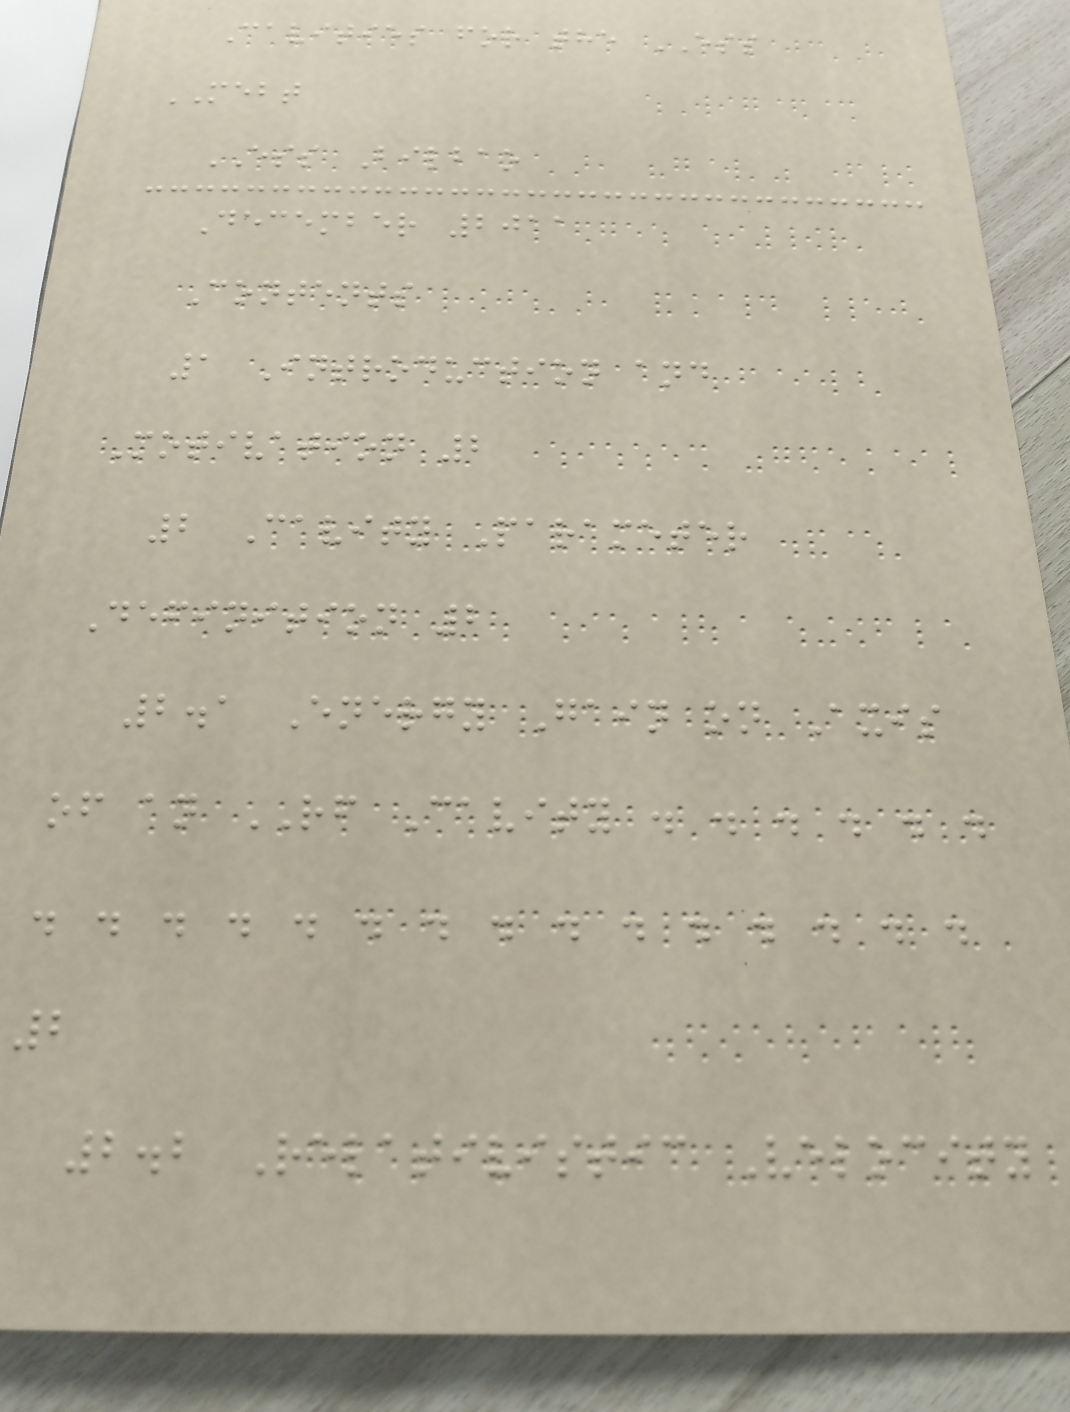Cavities for the ESS
MEBT
ESS Bilbao
December 2011
Contents
1 Introduction and
Motivation 2
2 Cavity Parameter
Definition 2
2.1 Energy Gain on Axis
of an RF Cavity . . . . . .
. . . . . . . . . . . . . . .
2
2.2 Relativistic Velocity
